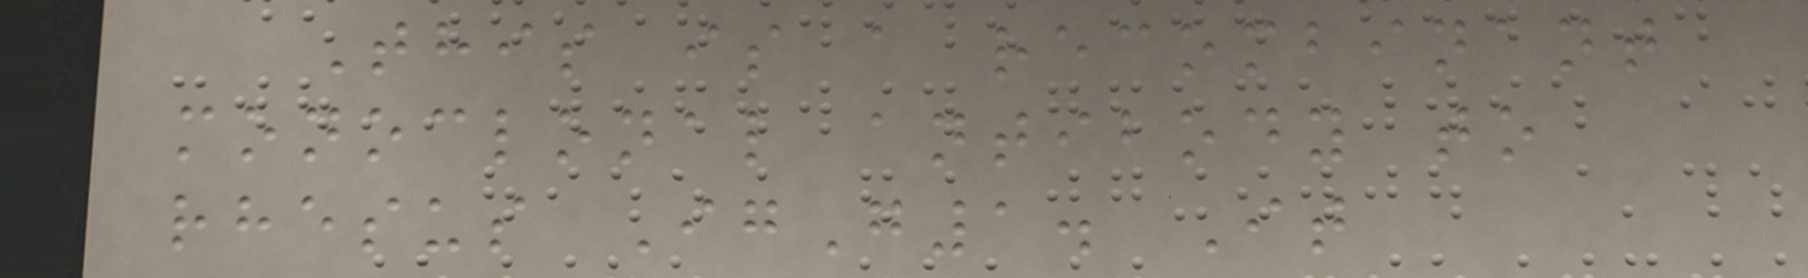This is a recombinant
monoclonal antibody to
rhesus IgG1. It
